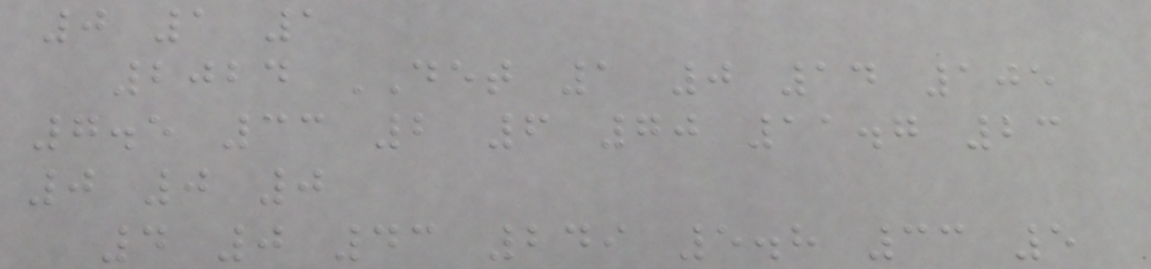0 1 1
2024 DET 1 0 14 105
7.5 33 2 6 70 11.7 23
0 0 0
4 0 43 249 5.8 33 5
